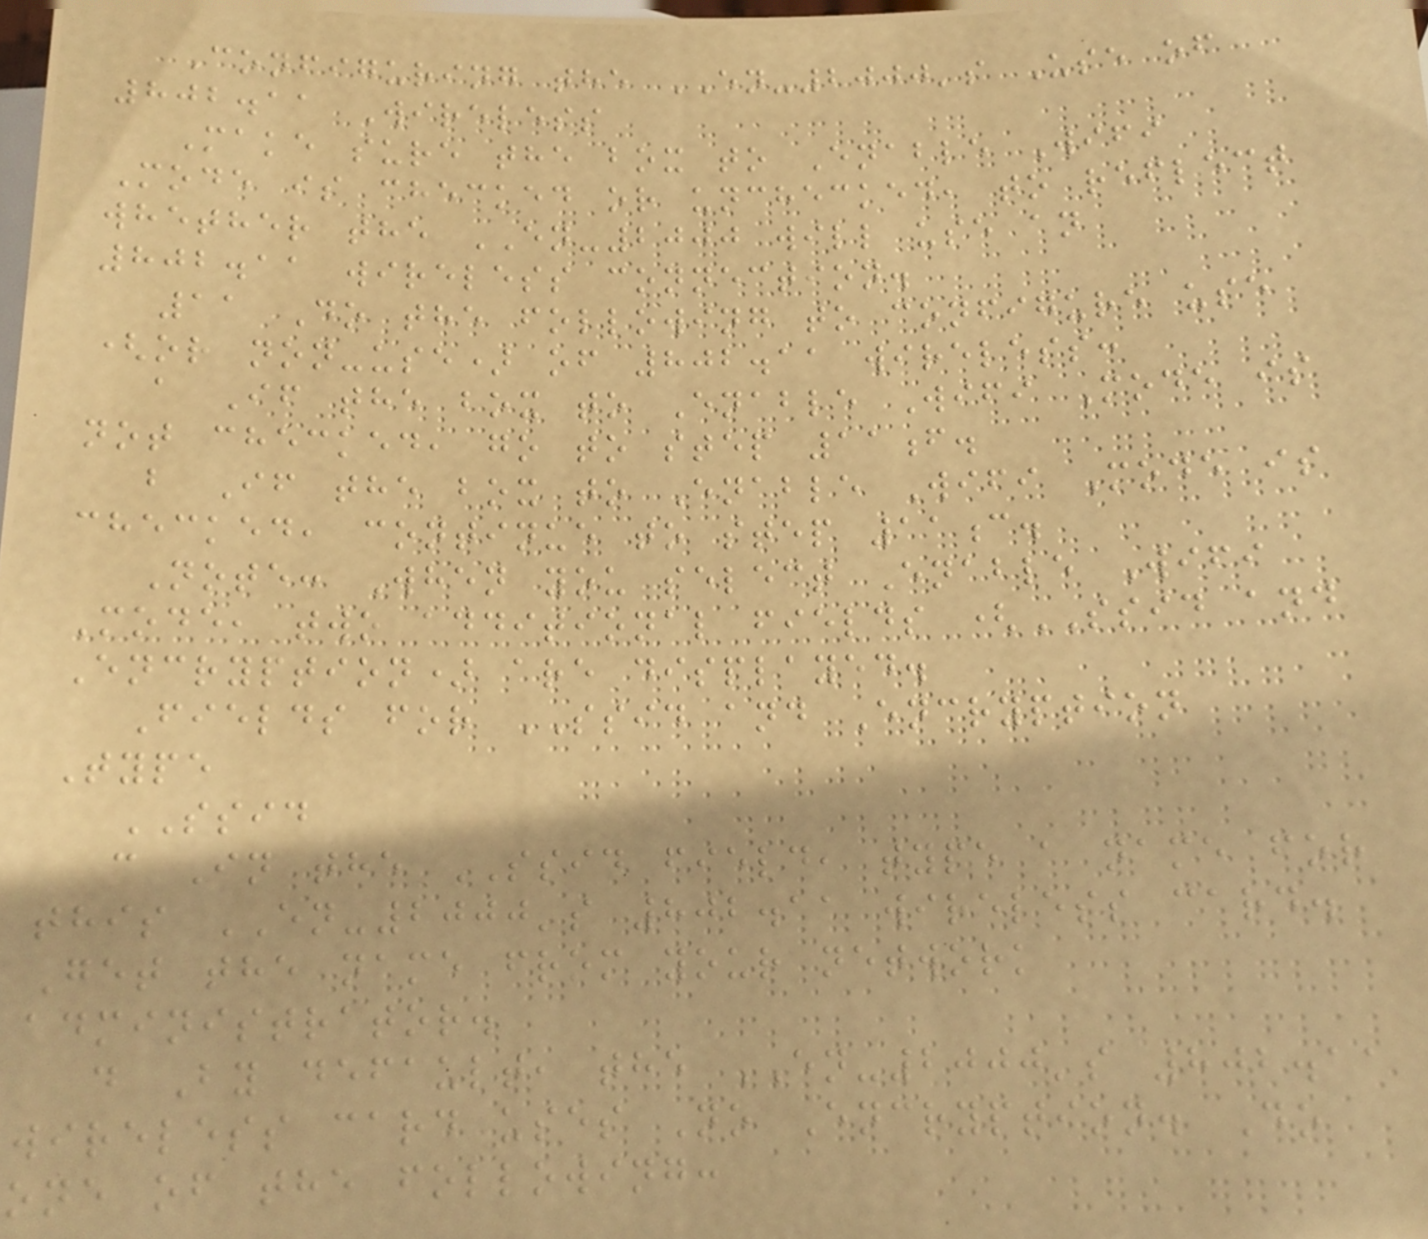Configuring the EN-2000's Use of
802.11 Wireless
Make sure the box to Enable Wifi
Mode is checked or unchecked, to reflect
whether the EN-2000 will use an
802.11 wireless connection.
11 Do the following to configure use
(or non-use) of 802.11 wireless:
a If the box to Enable Wifi Mode is
not checked, go to step 11f.
b If the box to Enable Wifi Mode is
checked, continue to step 11c.
Note: When you select Enable Wifi
Mode, two additional fields (SSID and
Encryption) are displayed.
Fields for SSID and Encryption
Type
SSID
c In the SSID field, type a name for
this EN-2000's 802.11 wireless card.
Get the name from your network
administrator.
d By default, the EN-2000's 802.11
wireless card uses No Encryption. Do
one of the following:
